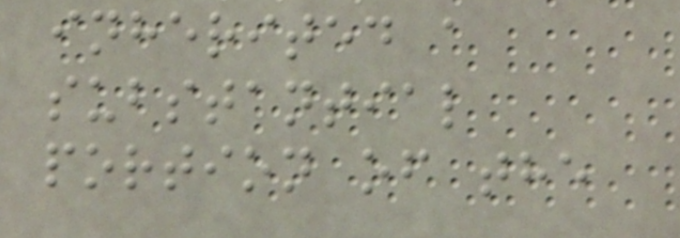inherited a
substantial
portion of the
